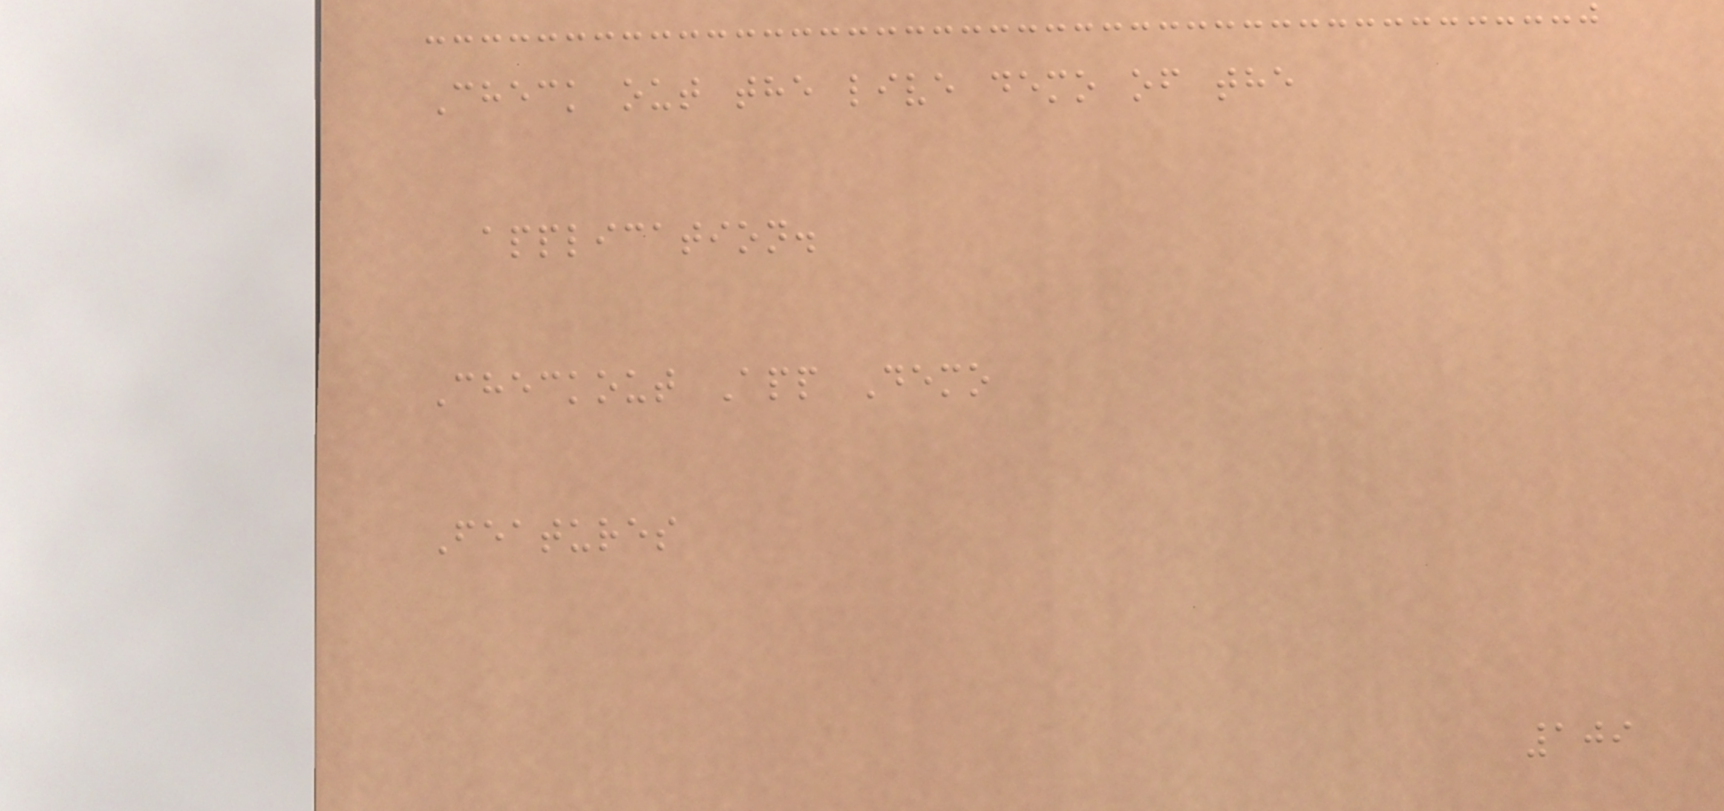Check out the live demo of the
application.
Checkout App Demo
Features
109
